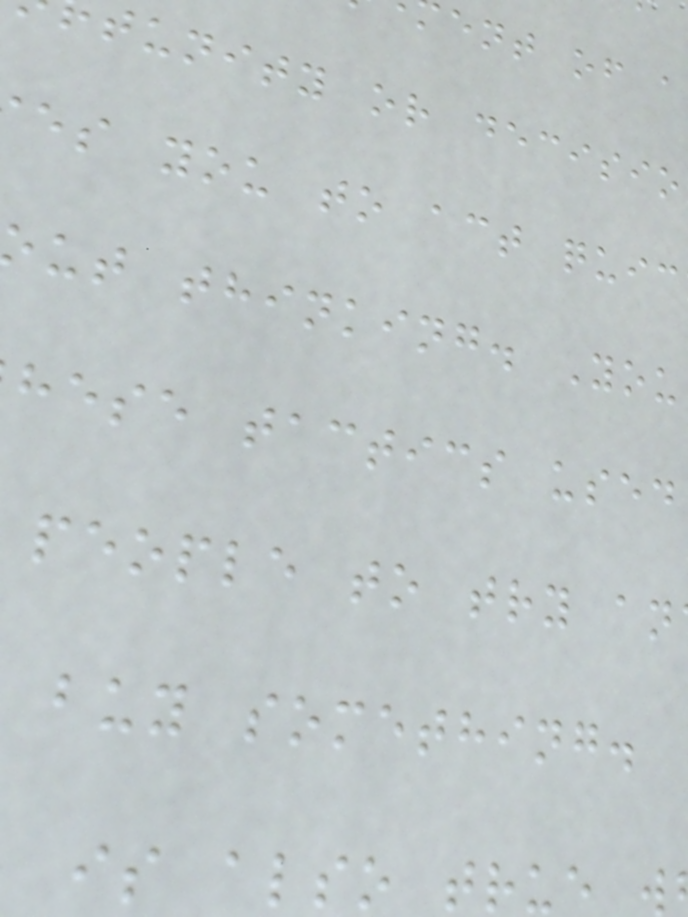ent of a
tunity or decisio
es you to act quic
ut thinking. You
hese tactics used
people to try an
buy something.
is also true w
